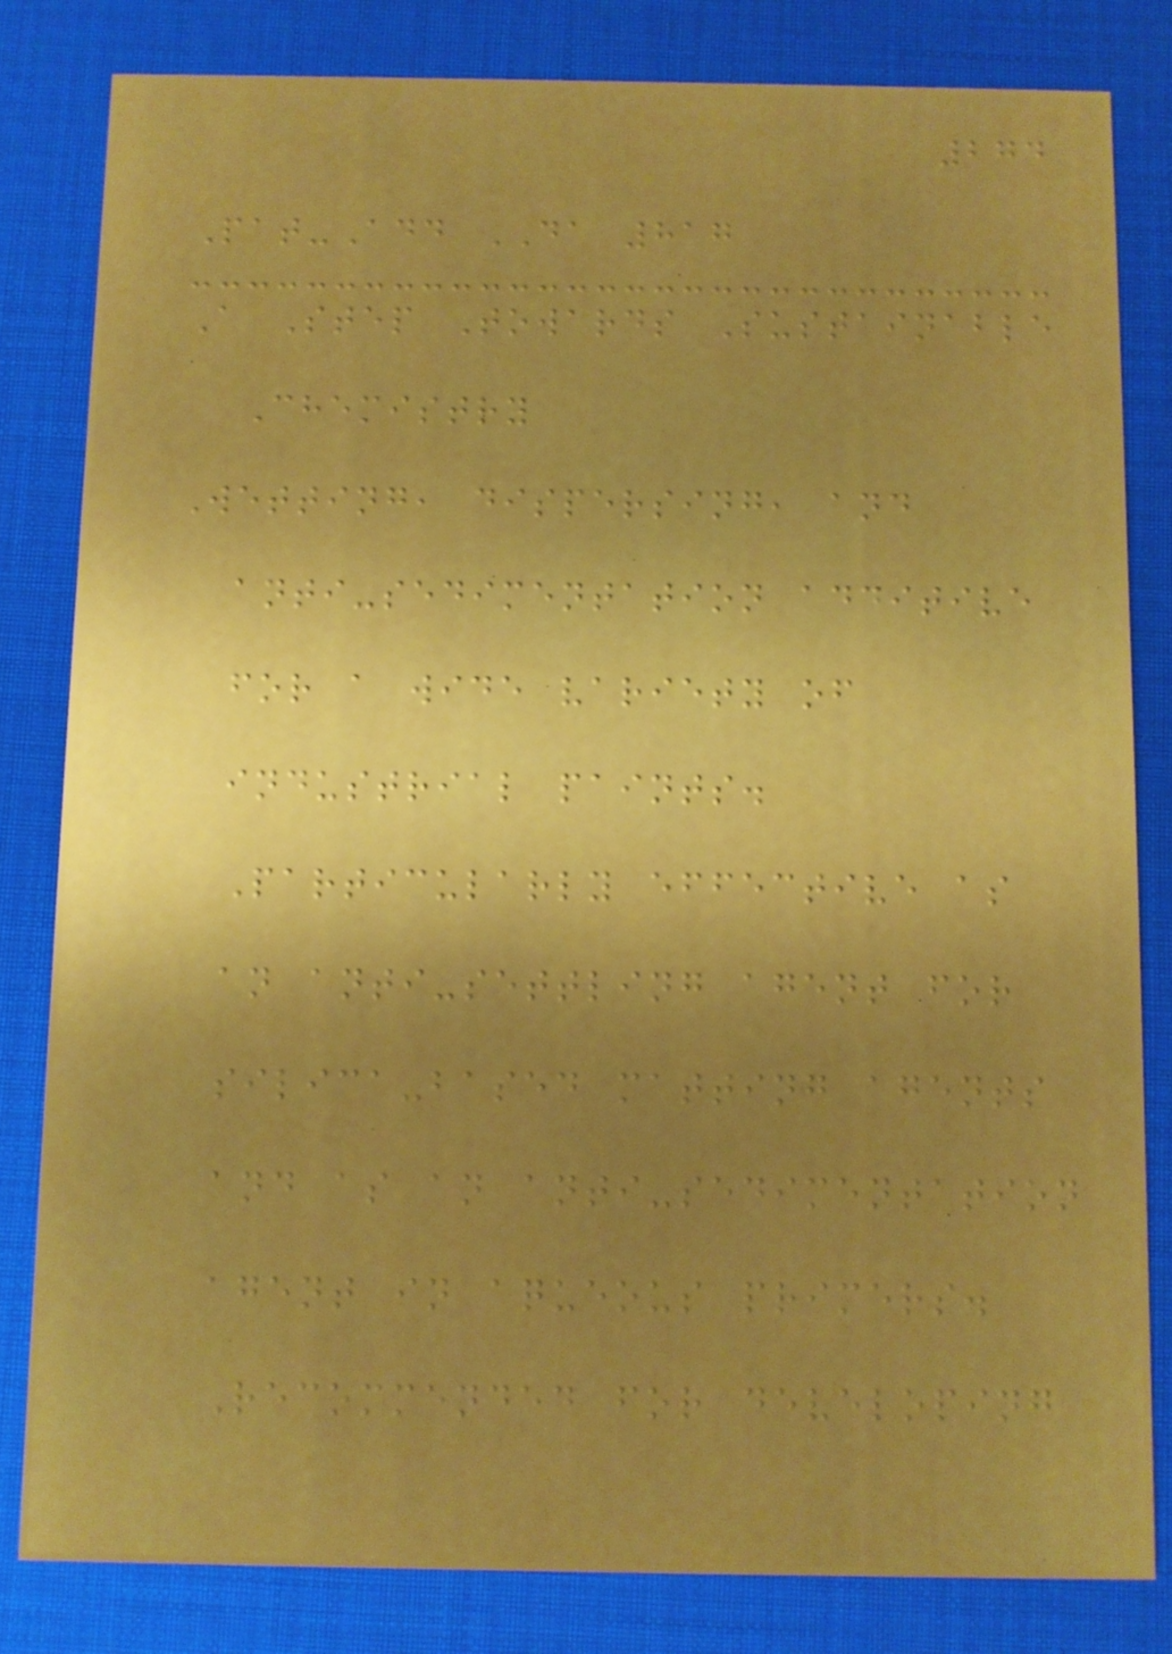274
Pat-Add DA 817
A Step Towards Sustainable
Chemistry
Wetting, dispersing, and
anti-sedimentation additive
for a wide variety of
industrial paints.
Particularly effective as
an anti-settling agent for
silica-based matting agents
and as an anti-sedimentation
agent in aqueous primers.
Recommended for developing
